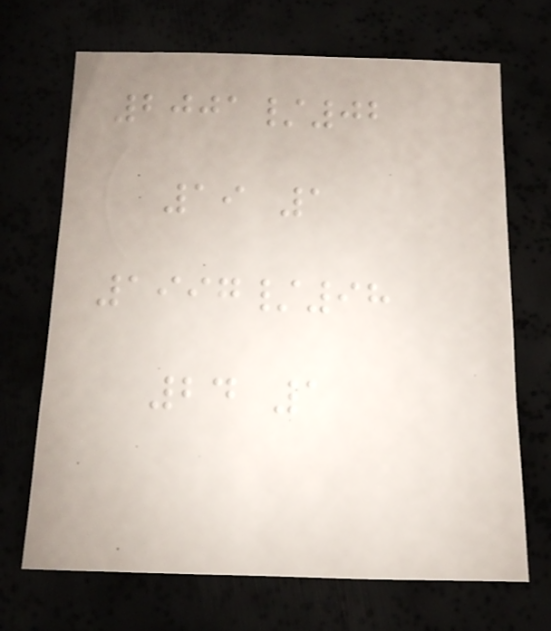2001/02
19 1
1997/98
24 1
